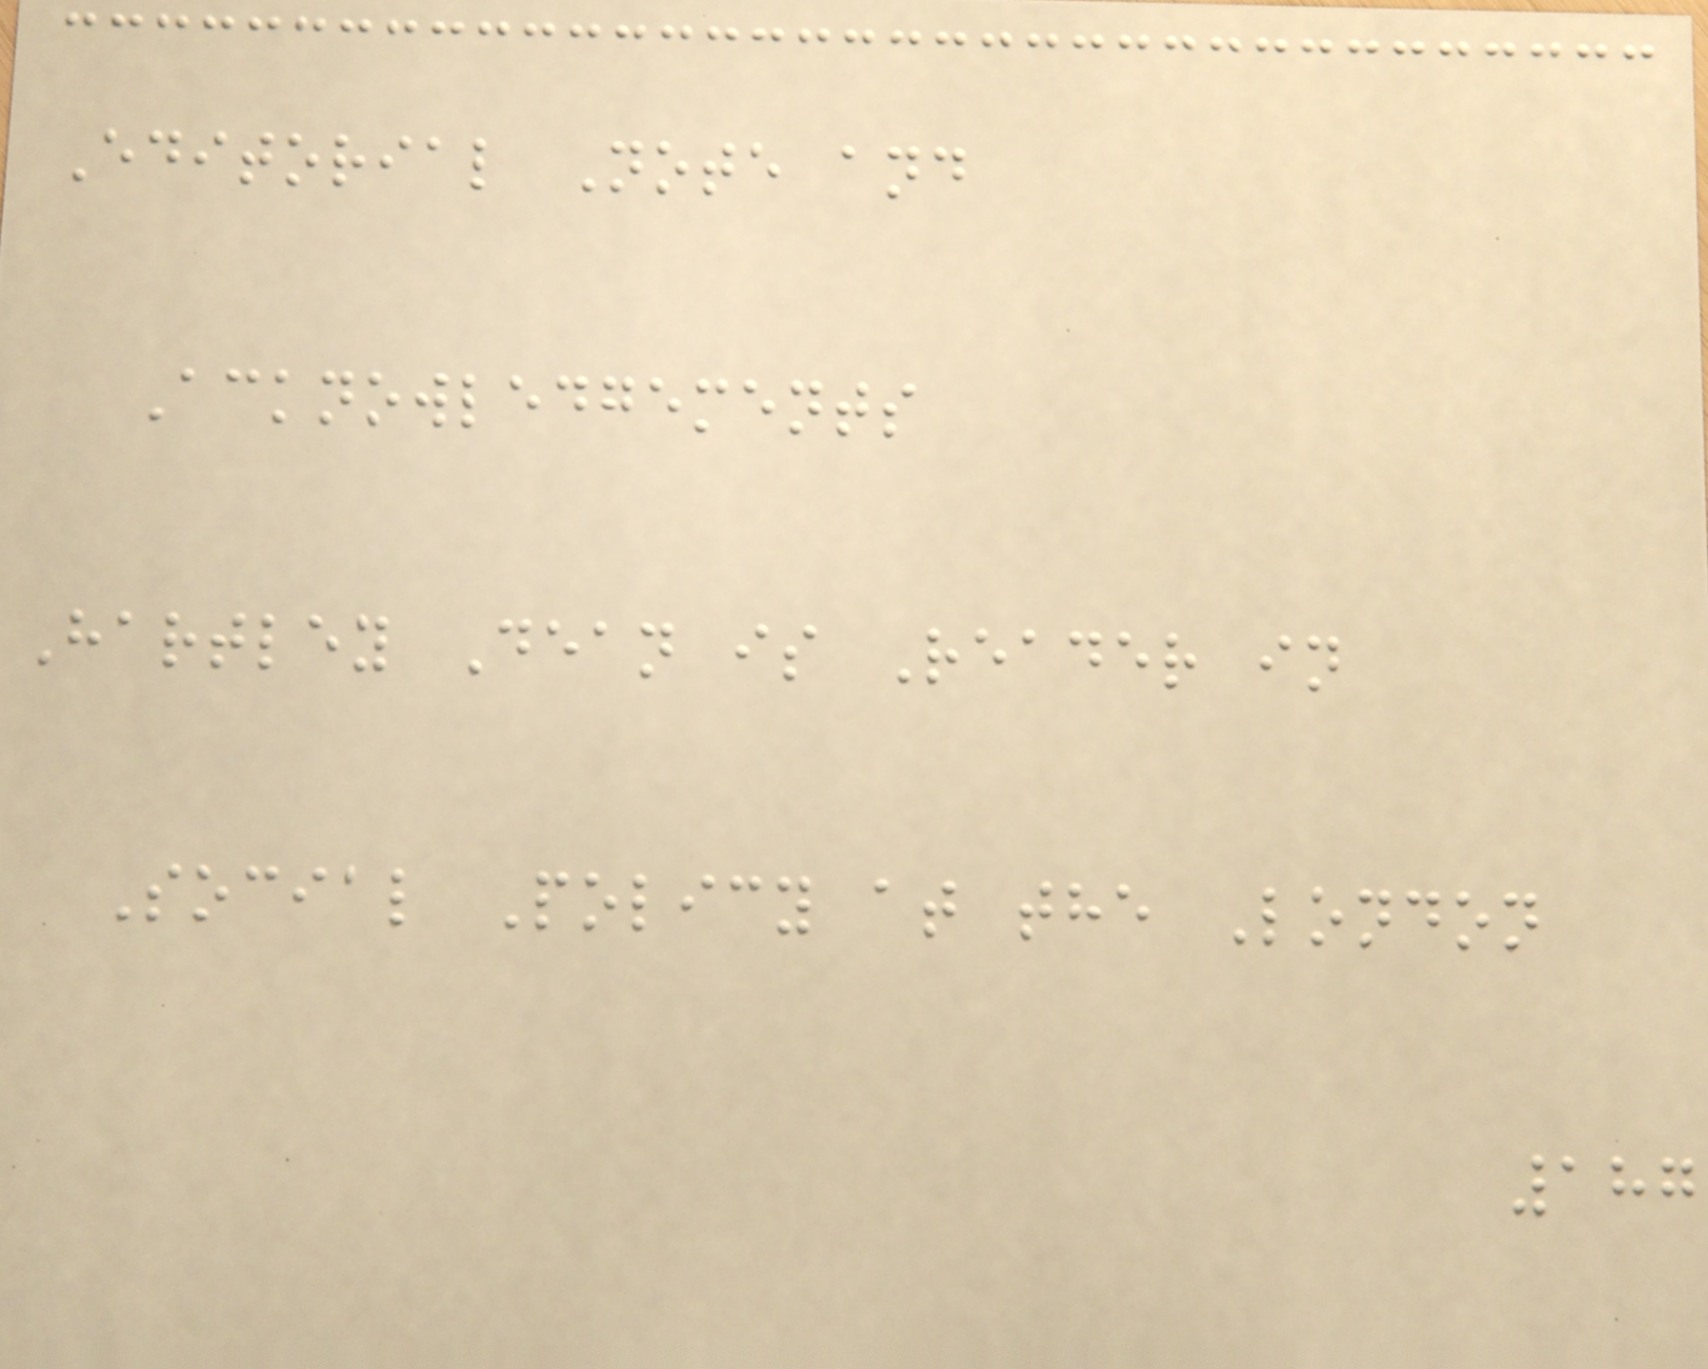Editorial Note and
Acknowledgements
Hartley Dean is Reader in
Social Policy at the London
187
